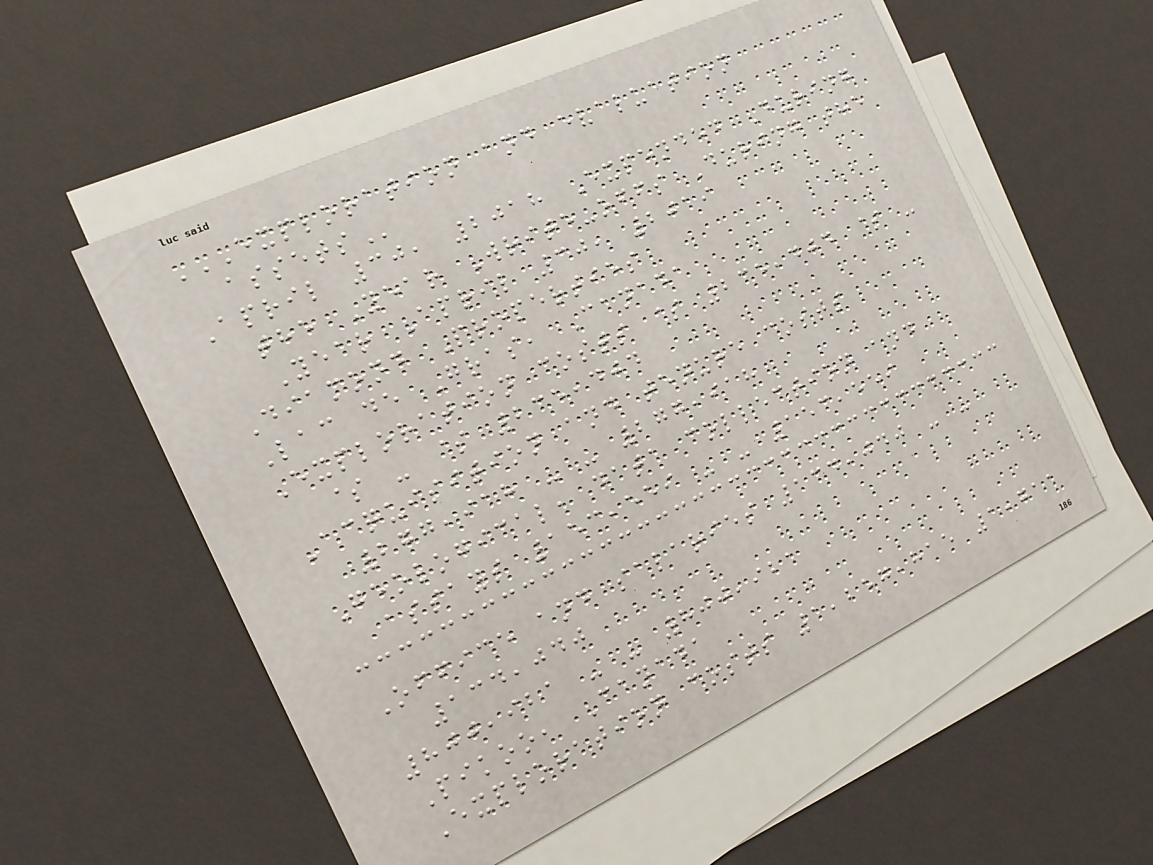EXPLORATION AND EVALUATION
ASSETS
April 30, 2018 Expended During
the Year Write-offs During the
Year April 30, 2019
Diamond Properties
Lac de Gras, Canada
Exploration costs $ 235,404 $ -
$ - $ 235,404
Acquisition and tenure costs
277,918 - - 277,918
Geological, data collection and
assays 153,559 - - 153,559
Office and salaries 134,040 - -
134,040
800,921 - - 800,921
Pikoo, Canada
Exploration costs 1,257,815 1,711
